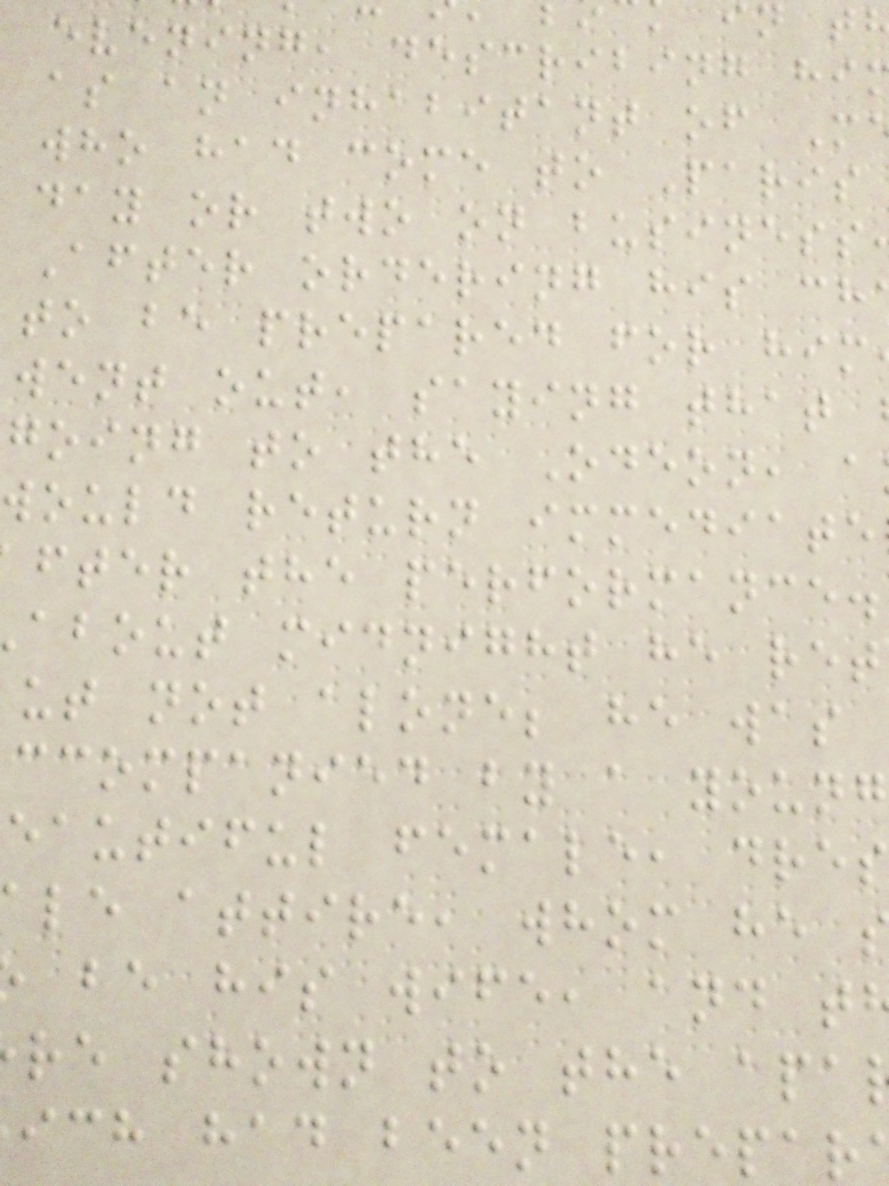evening, describing hi
as an inhabitant of M
who had come to Paris
day or two on business
After ordering his ch
to be prepared for him
went out, saying that
going to the Odeon, a
would return immediate
fter the performance.
about midnight he ret
ut not alone; he was
ccompanied by a young
eautiful female, dres
le attire, whom he
be his wife, and t
re shown to the apa
ich had been prepar
